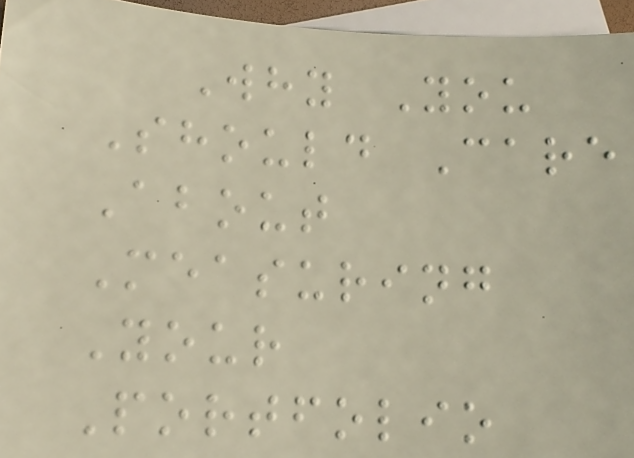Why You
Should Care
About
Measuring
Your
Portfolio
